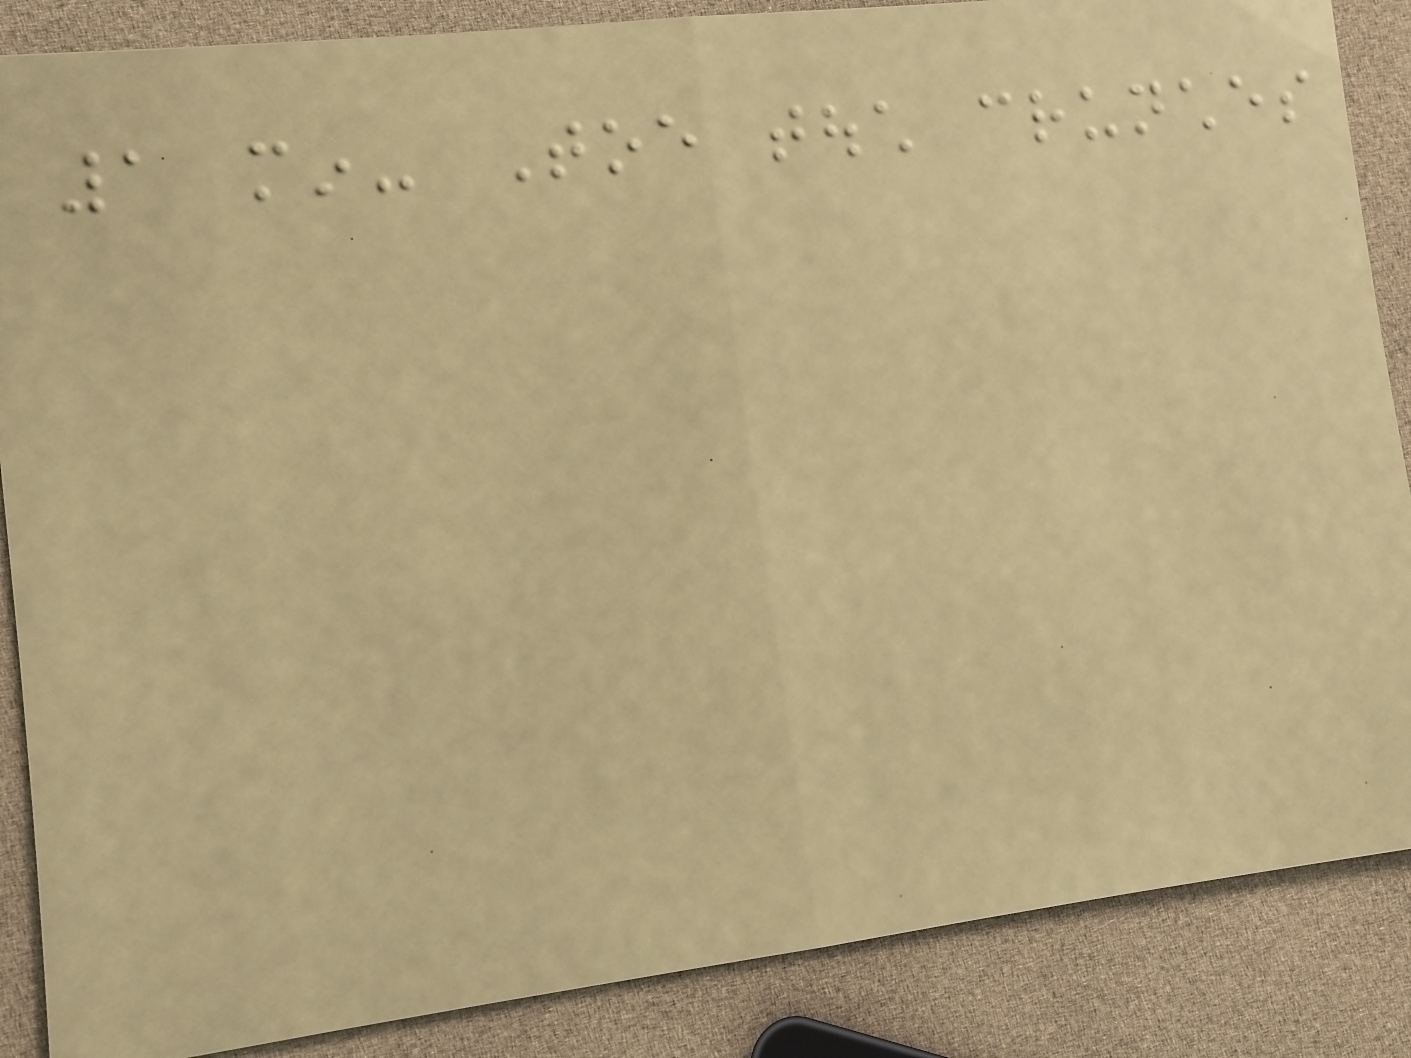1 min- Toe touch crunches
